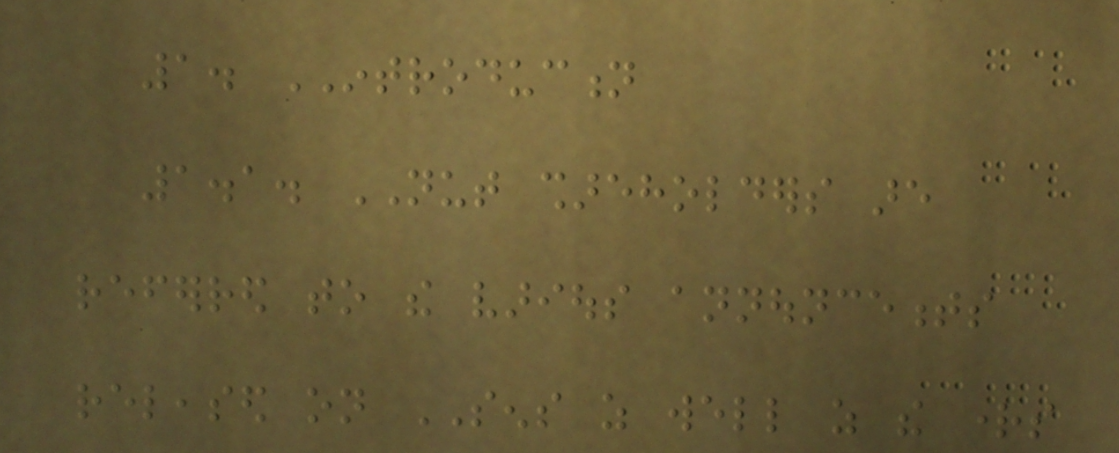1. INTRODUCTION
1.1. NUT shareholders are
referred to the various announcements
released on SENS as well as the rights
